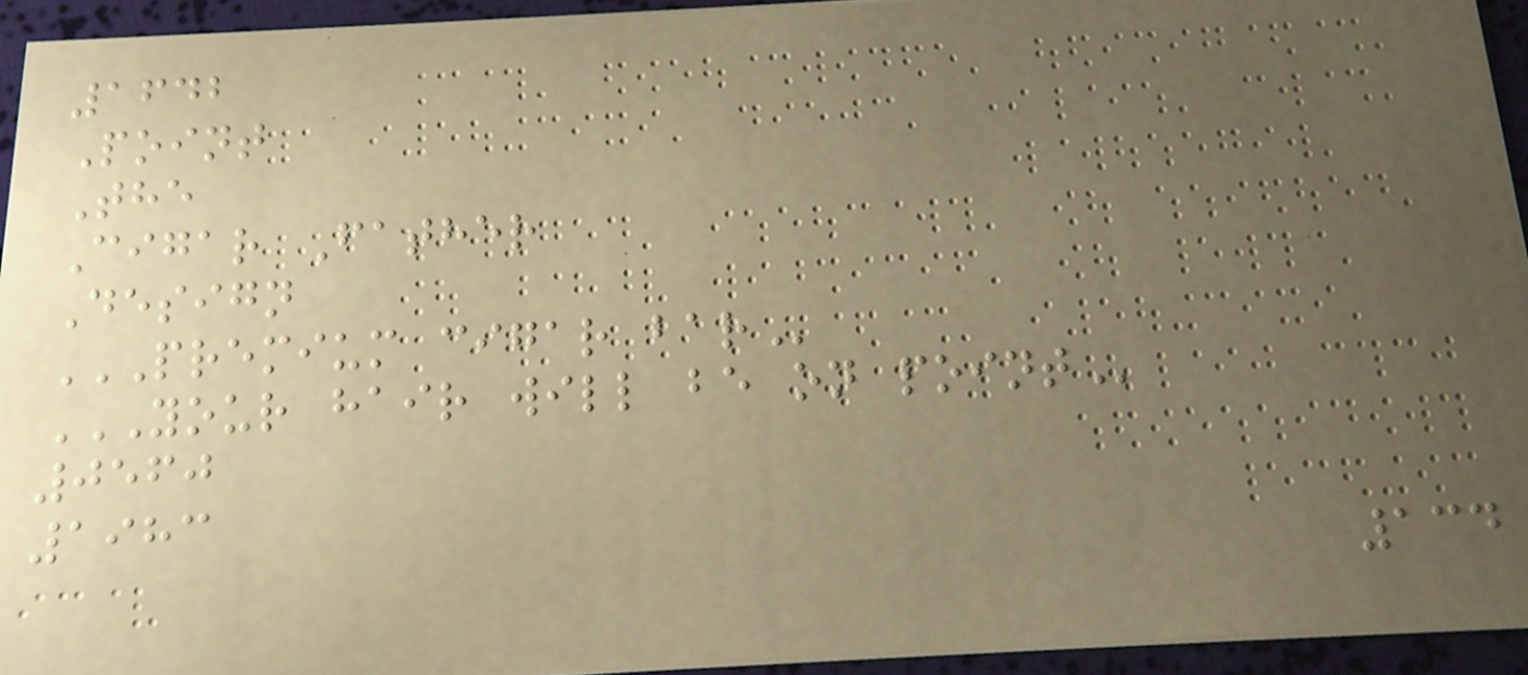1642
Point
The
Cigar Father
Design
PREMIUM CIGAR BAR
YOUR HAIR WILL BE ON POINT
0560
1983
134
